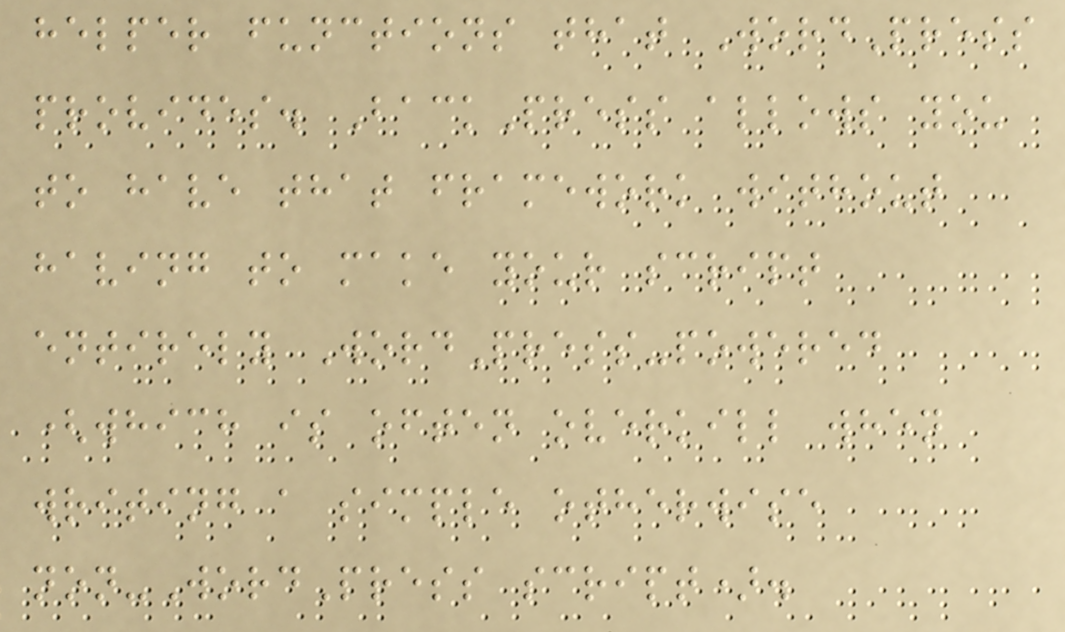helper functions that WordPress
provides. BackPress allows you
to have that framework without
having to make your script
entirely WordPress-powered
(which is often overkill when
writing a simple otherwise
non-WordPress script).
